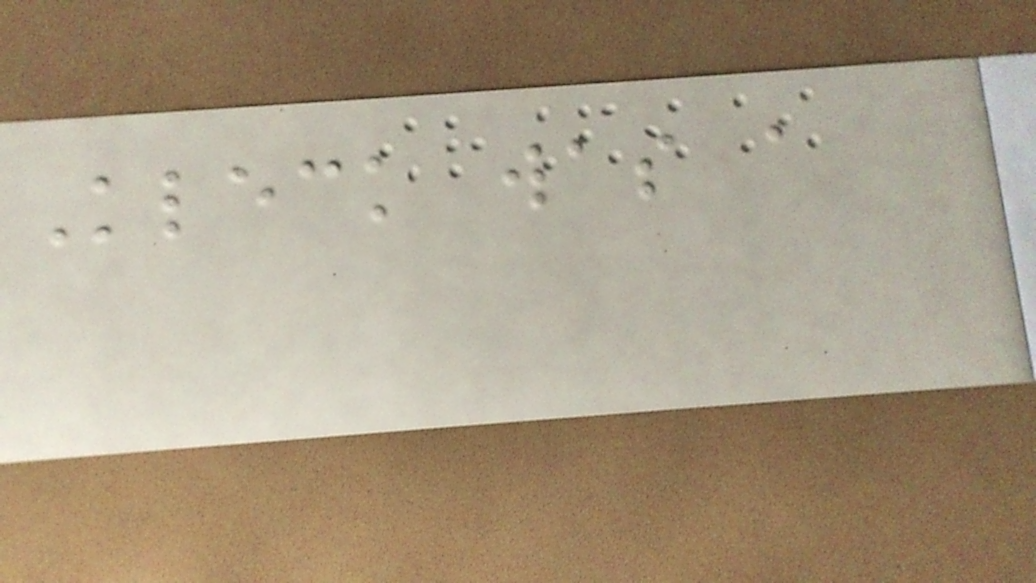Kleck was a
